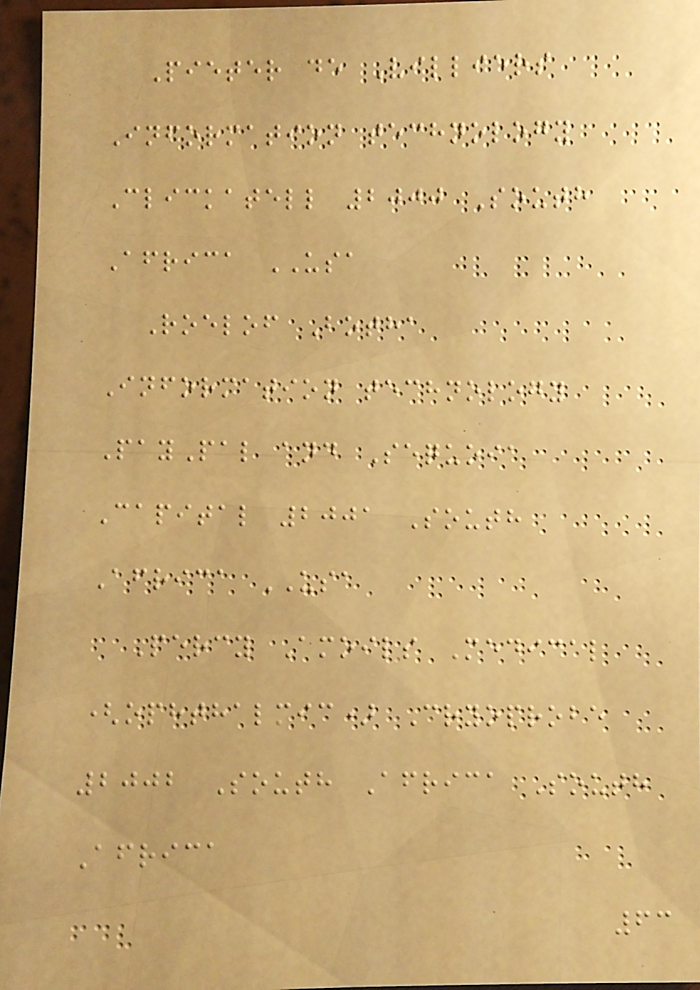Pieter de Villiers
Information technology
Clickatell 2000 South
Africa USA
Roelof Botha
Information technology
PayPal and Sequoia
Capital 2001 South
Africa USA
Percy Amoils Medical
(ophthalmic) Cryoprobe
2002 South Africa South
Africa
63
